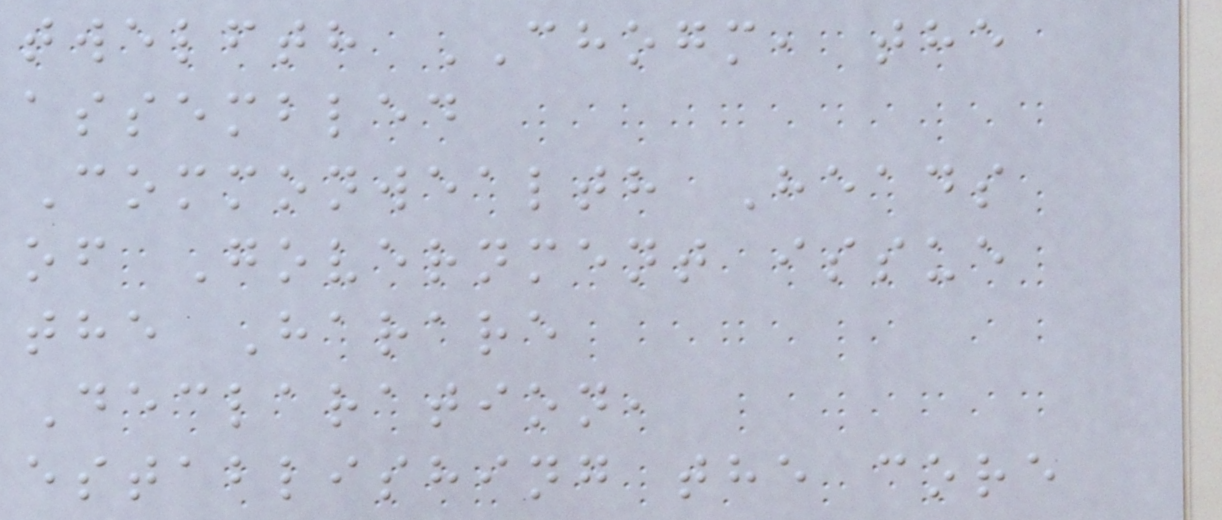twelfth CHOGM, the
assembled
Commonwealth Heads
of Government issue
the Harare
Declaration,
establishing the core
